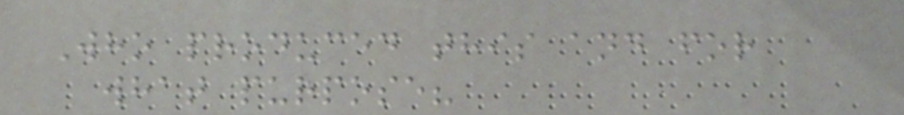Who produced this and for
what purpose?
